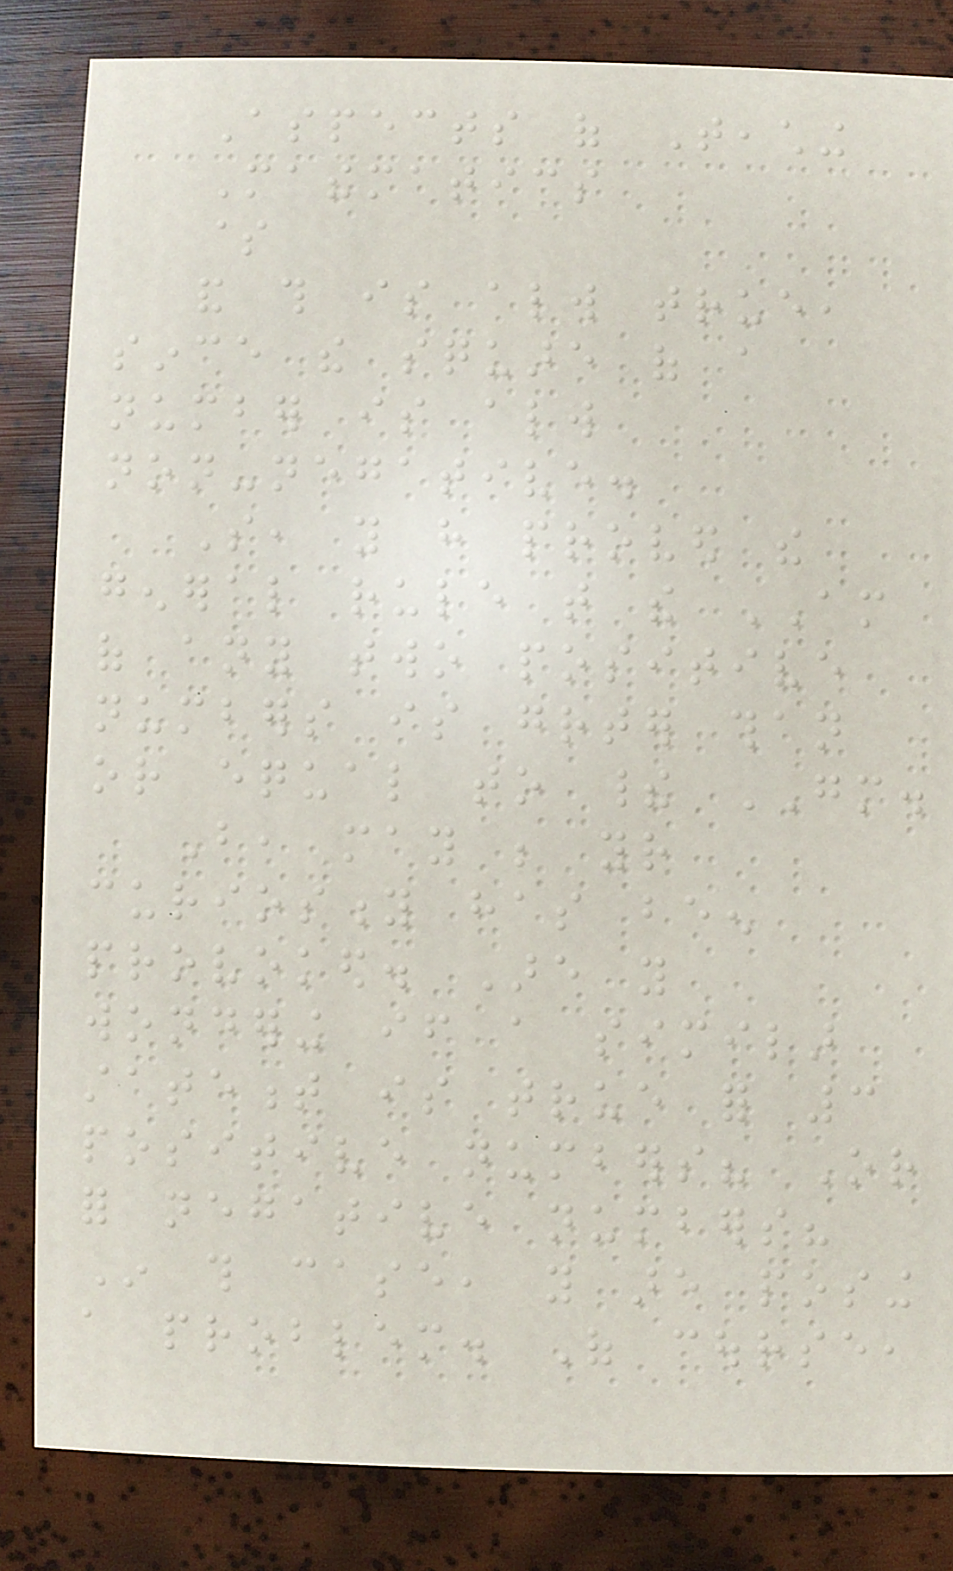Aspects of Teaching
Mathematics
$
and this is always true,
since the square of a
number is always
non-negative.
So, you have proved the
general rule that the AM
of any two positive
numbers is greater than
or equal to their GM.
But, may be your
curiosity has been
provoked. Are you
wondering if a similar
statement is true for 3
positive numbers? Or
for negative numbers?
In this case, you are posing
a problem. Of course,
